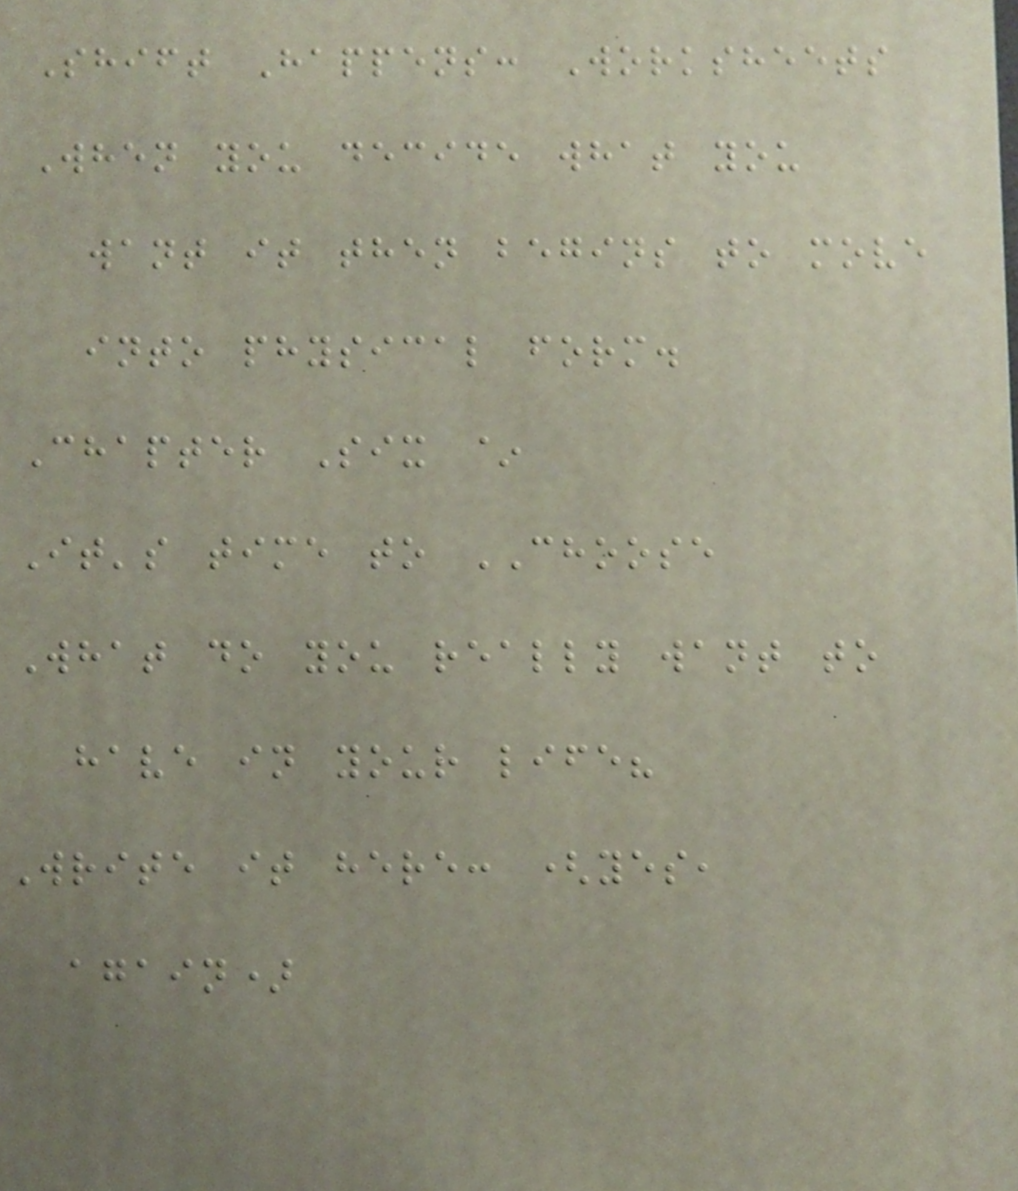Shift Happens: Worksheets
When you decide what you
want it then begins to move
into physical form.
Chapter Six ~
It's time to CHOOSE
What do you really want to
have in your life?
Write it here: (yes,
again)
